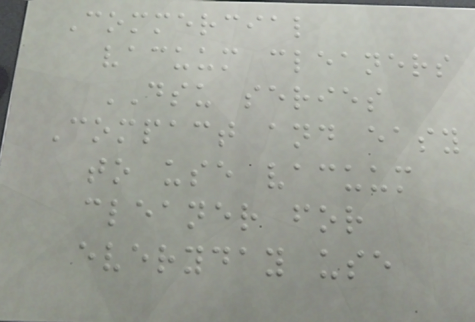Commercial
vacuum cleaners
DSU series
Compact and easy
to use vacuum
cleaner for
everyday use
